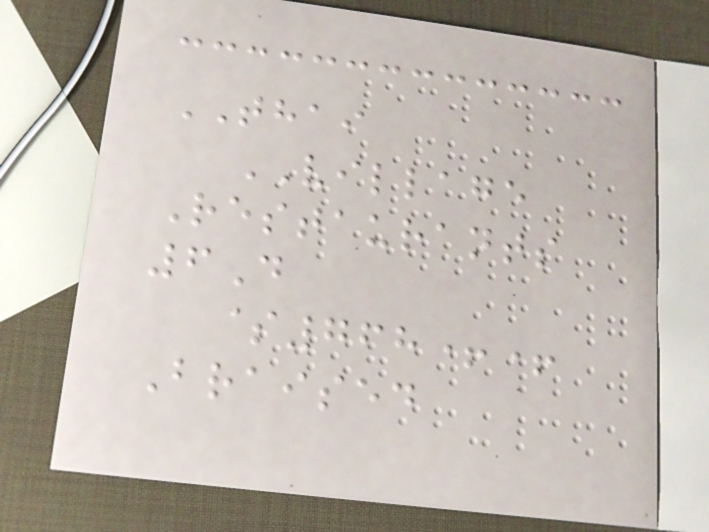THAI
VILLAGE
Restaurants
6D
$768++
Braised
